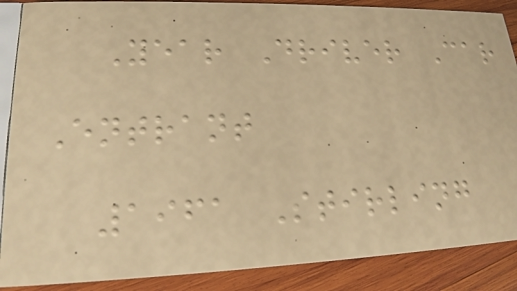Year Driver Car
Entrant
1961 Stirling
